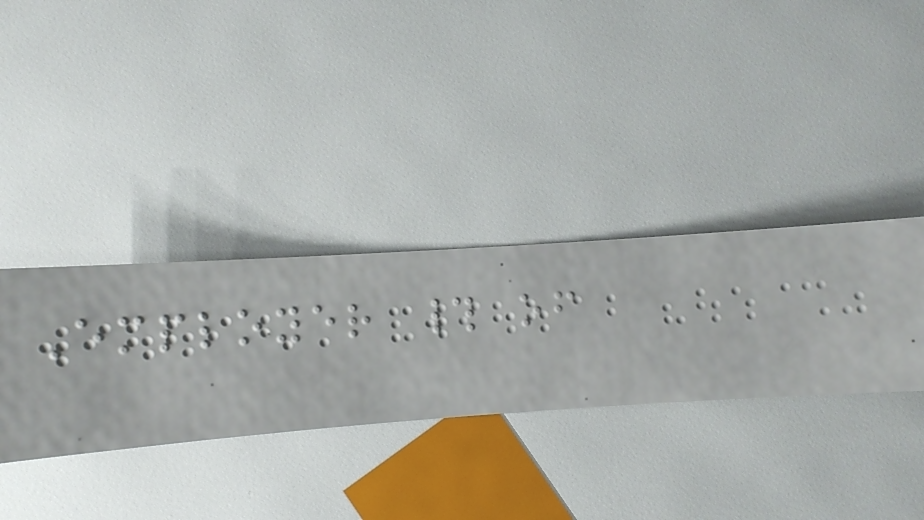Employer # of
